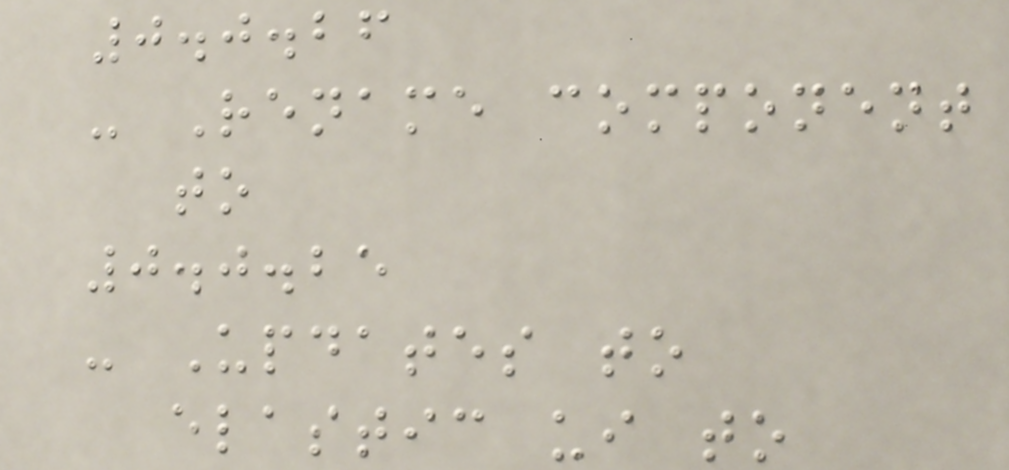0.0.26
- Rename component
to
0.0.25
- Updates to
elastic ui to
